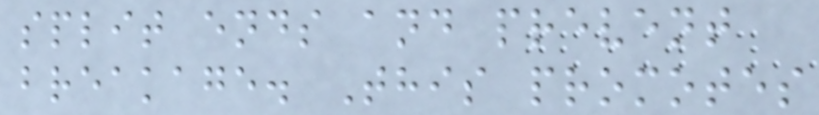split ends and prevent
breakage. This promotes
